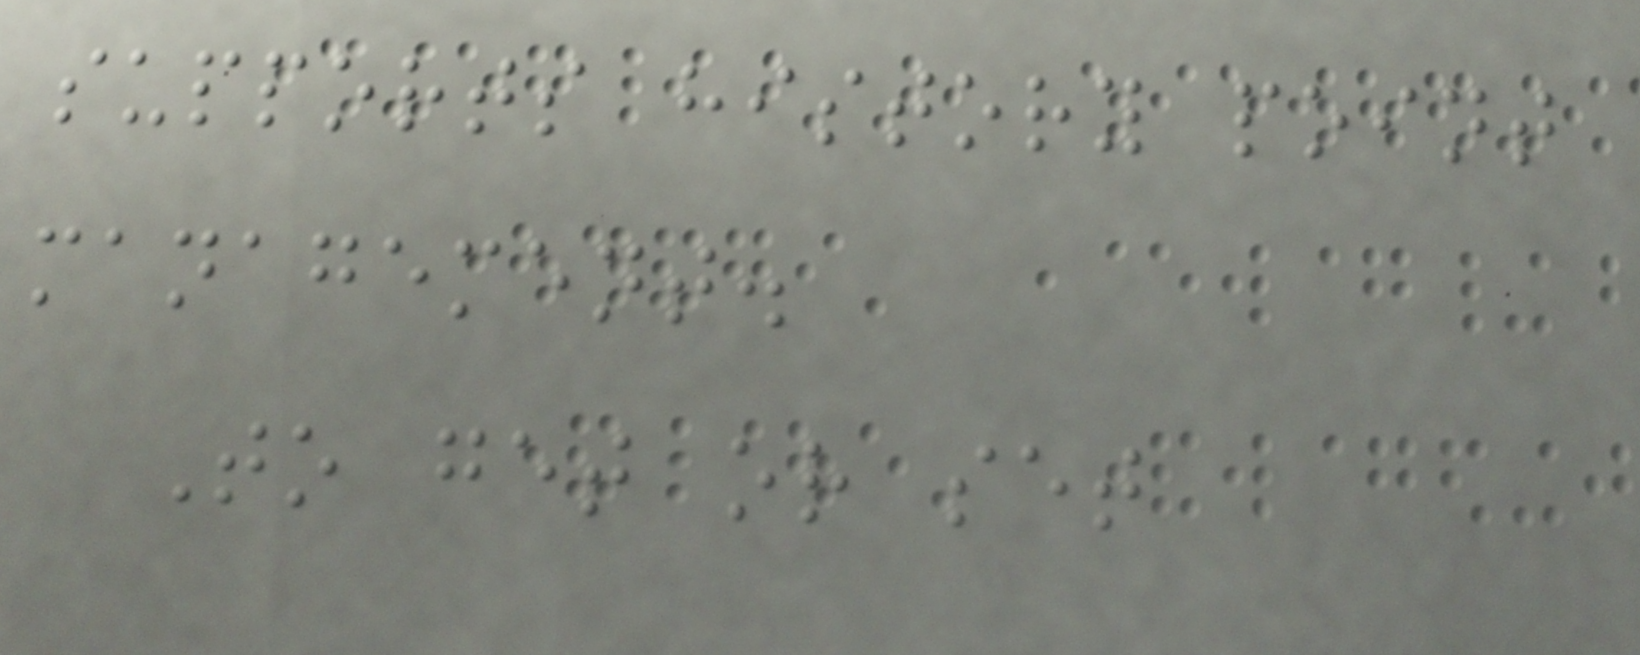supports history point
management.
To get or set
